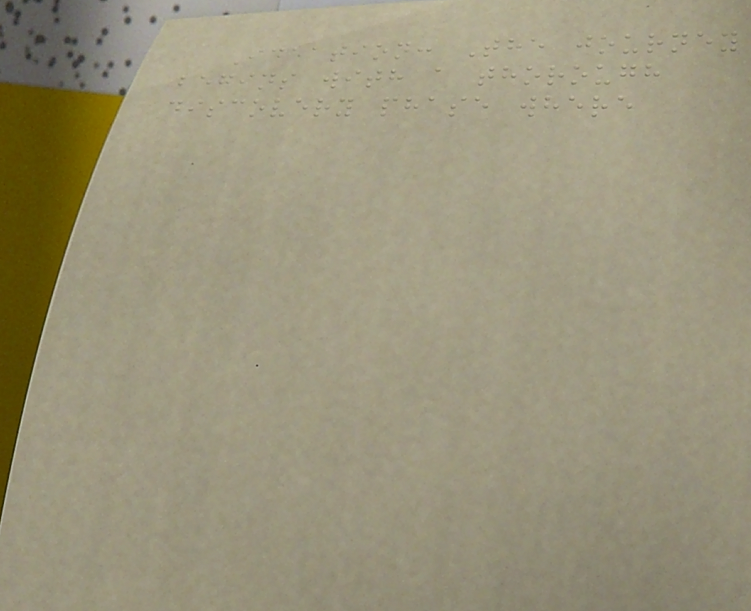Ideation: The journey
begins with a thorough
discovery phase where
